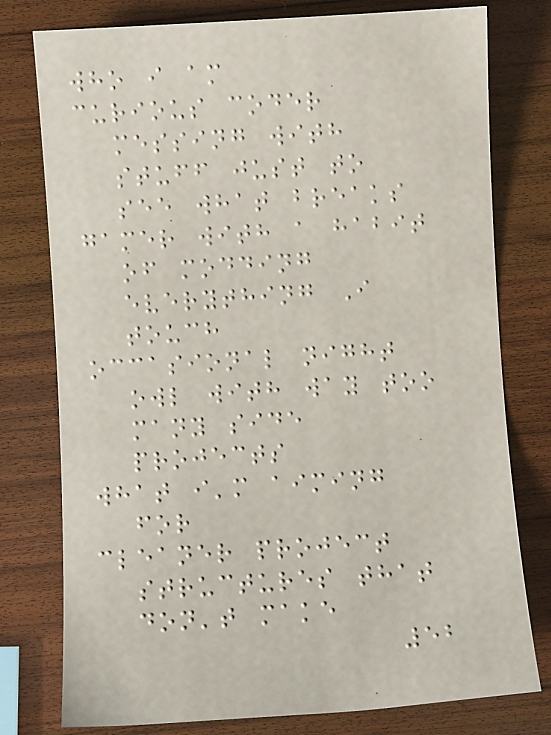who i am
curious coder
messing with
stuff just to
see what breaks
gamer with a habit
of modding
everything I
touch
occasional night
owl with way too
many side
projects
what i'm aiming
for
cleaner project
structures that
don't make
52
